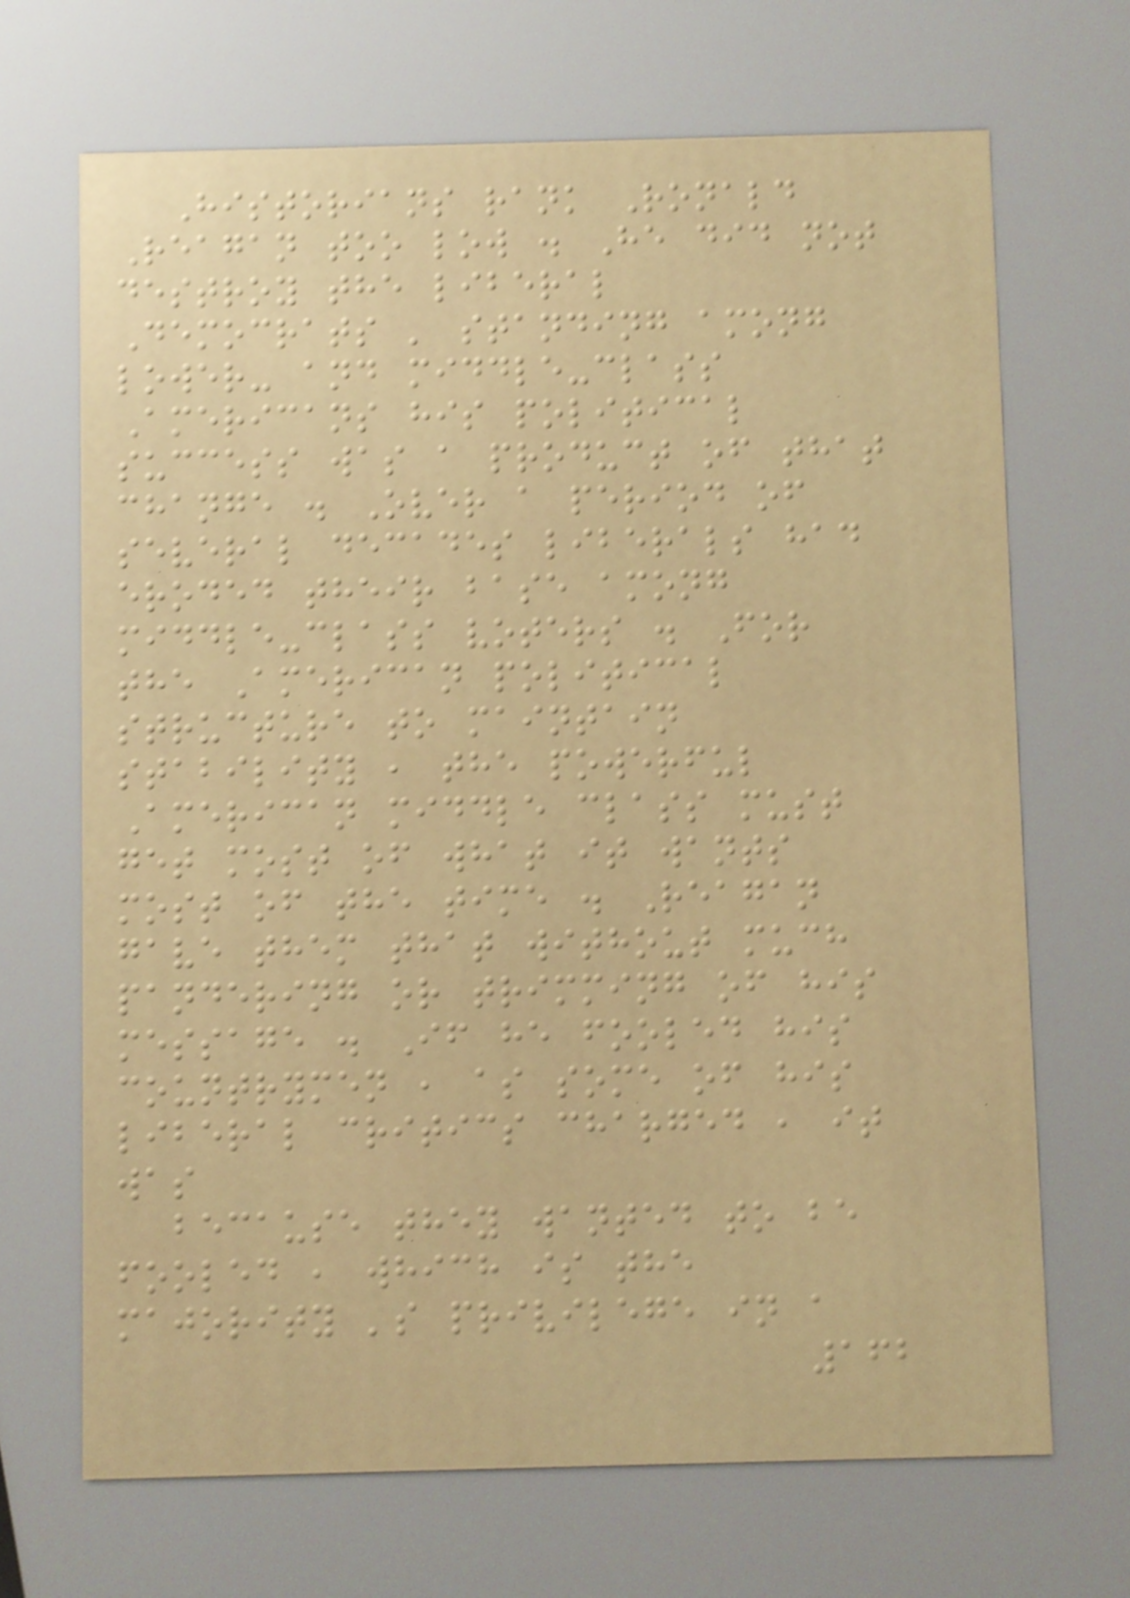Historians rank Ronald
Reagan too low . He did not
destroy the liberal
Democrats ' standing among
lower- and middle-class
Americans his political
success was a product of that
change . Over a period of
several decades liberals had
eroded their base among
middle-class voters . For
the American political
structure to maintain
stability , the powerful
American middle class must
get most of what it wants
most of the time . Reagan
gave them that without much
pandering or trimming of his
message . If he fooled his
countrymen , as some of his
liberal critics charged , it
was
because they wanted to be
fooled , which is the
majority 's privilege in a
162
